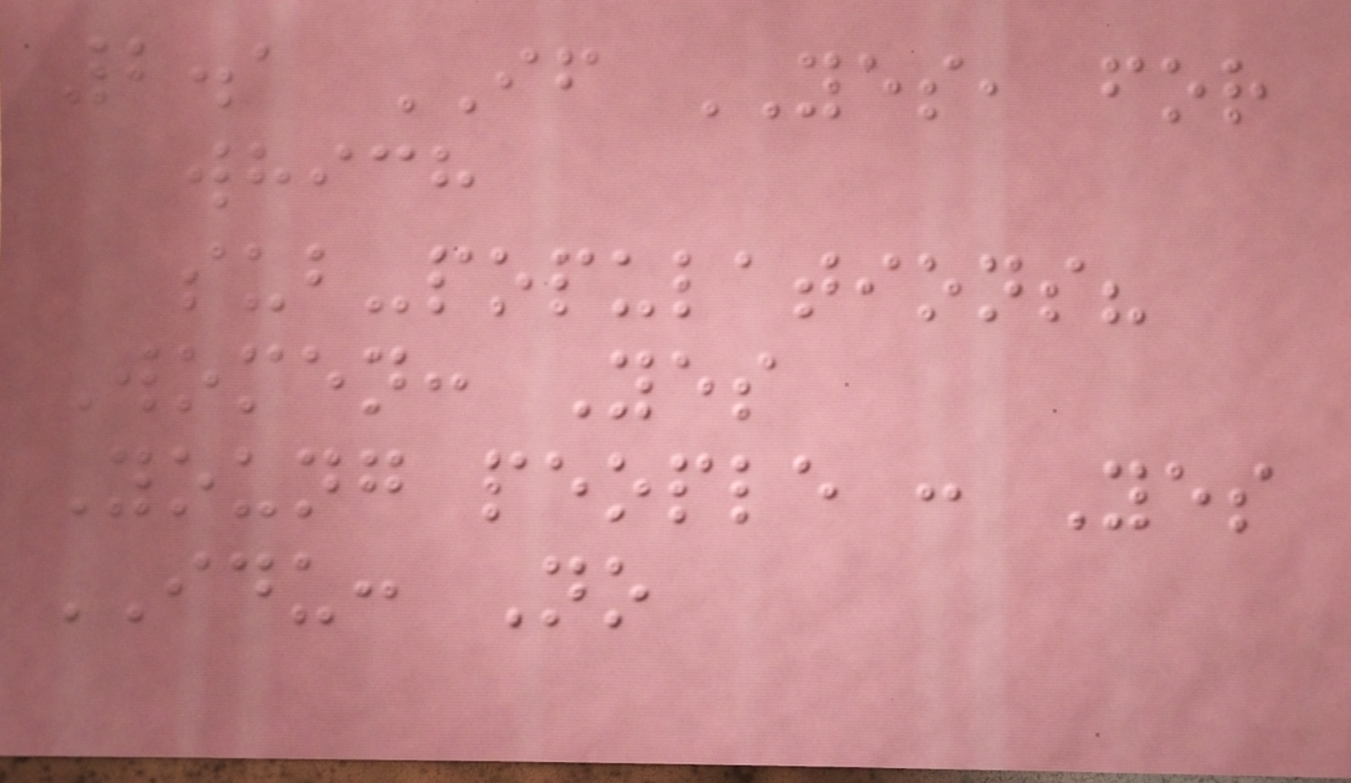2.1 IF YES, for
which
sub-populations?
Women: Yes
Young people : Yes
IDU: No
